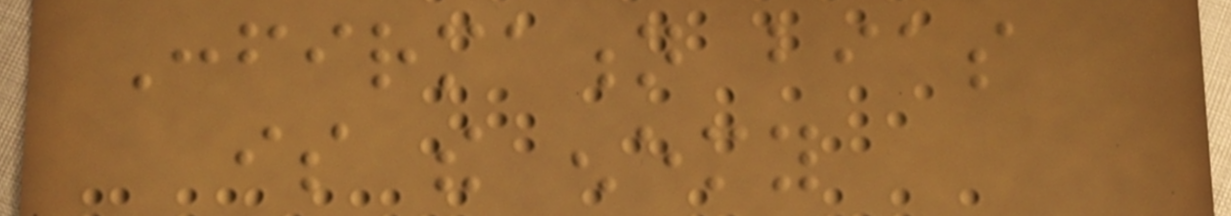Confirmation bias
is the enemy
